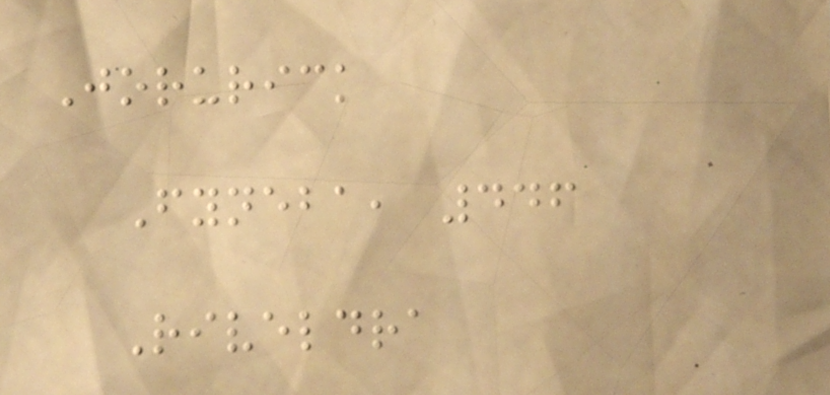Jorurick
Fyneba, 446
Riveldra
